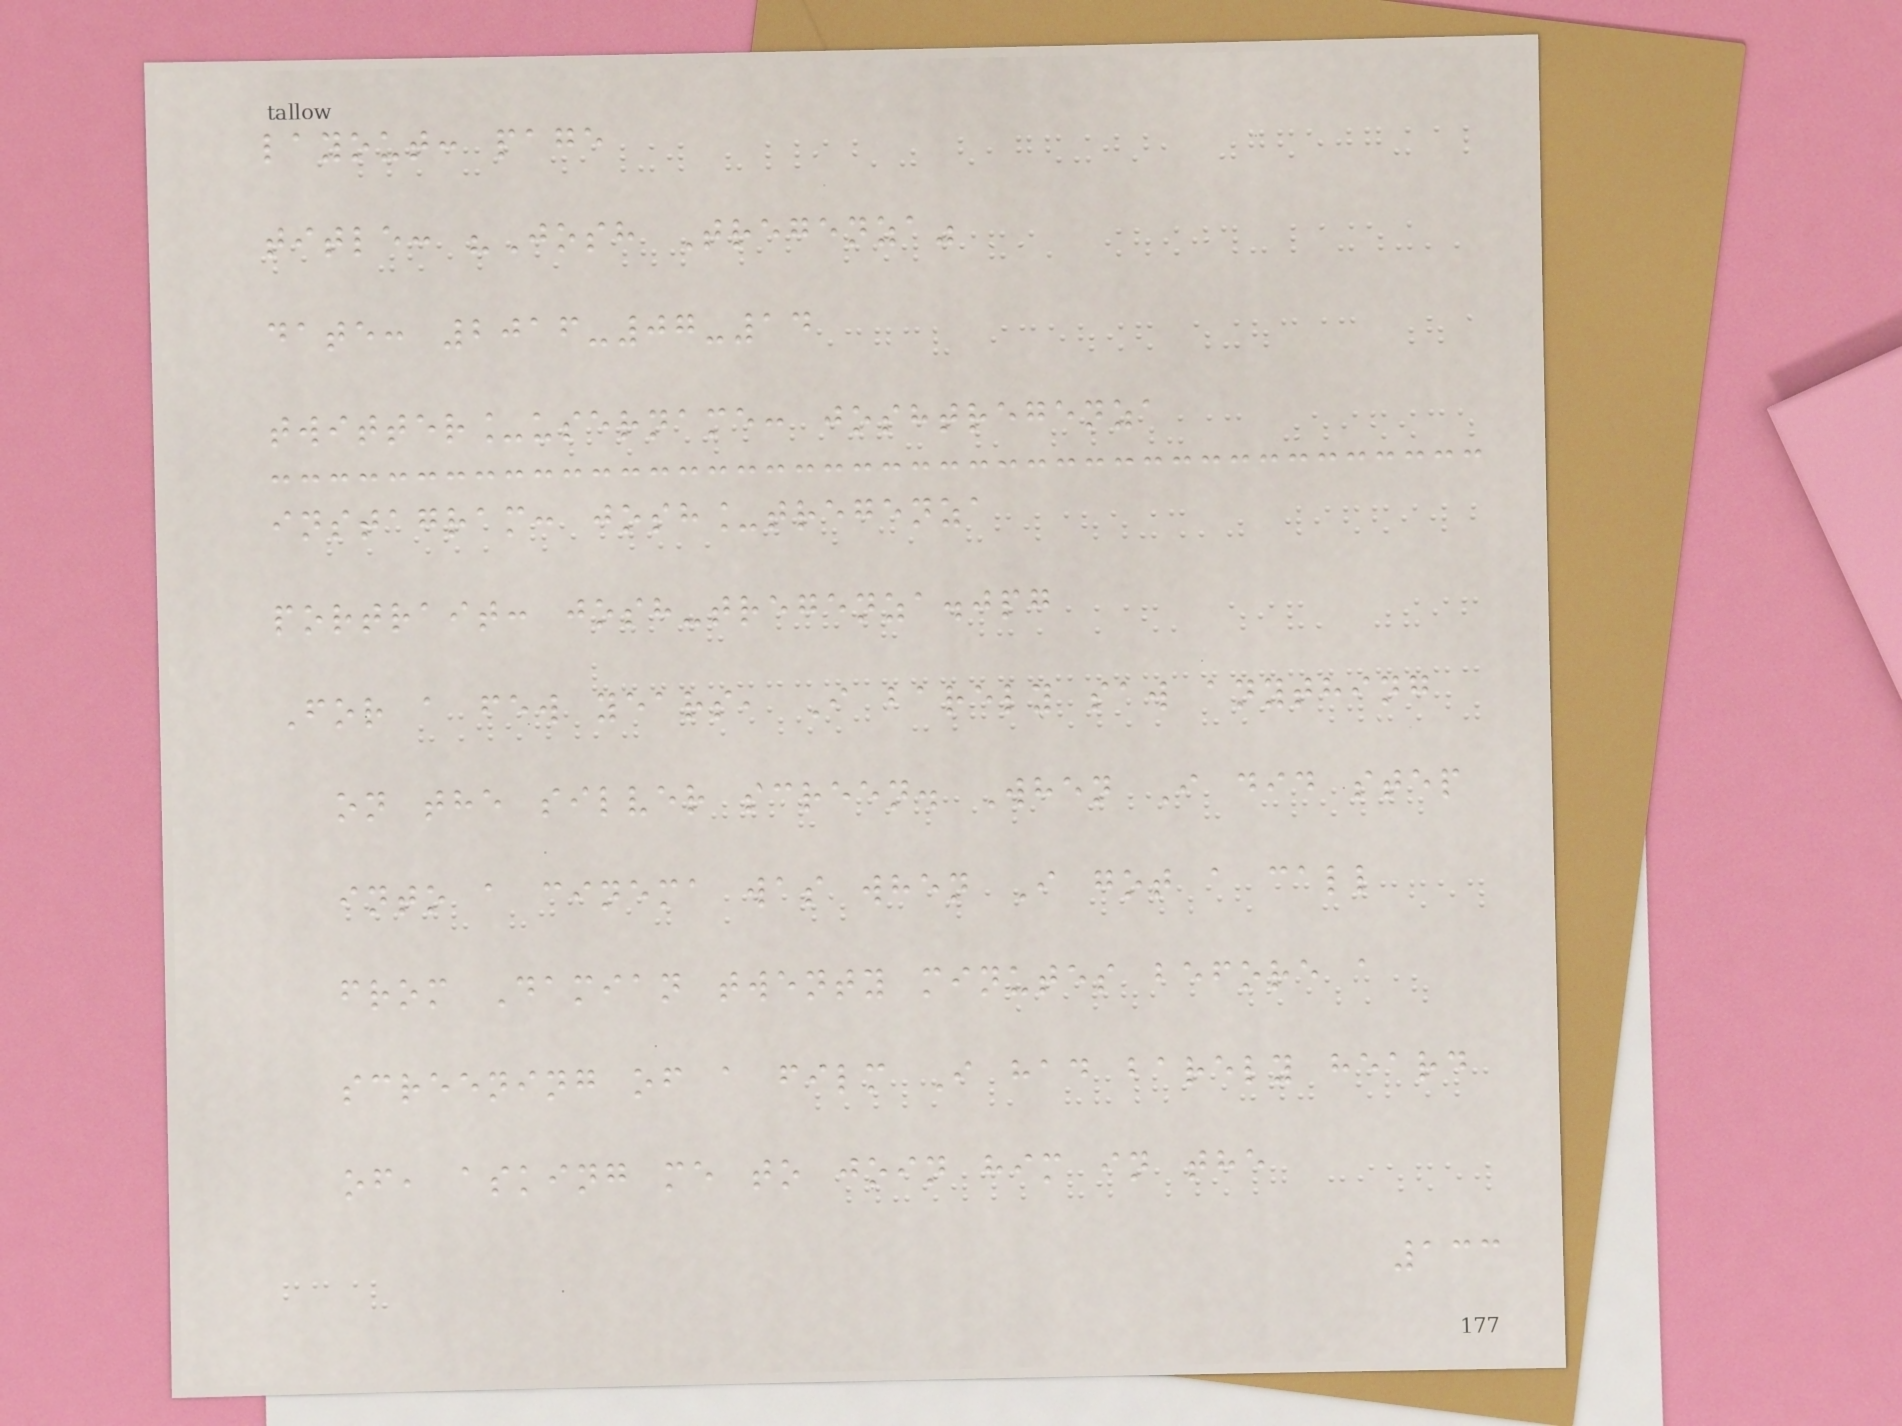layout: page
title: "Josh Tregenza"
date: 2016-07-14
twitter_username: joshtregenza
instagram: josh_tregenza
portrait: josh-tregenza.jpg
For a few years, I barely saw anything
on the silver screen. When I did step
into a cinema was when I got a call
from Damian twenty minutes before a
screening of a film I had barely heard
of, asking me to join him in the
133
